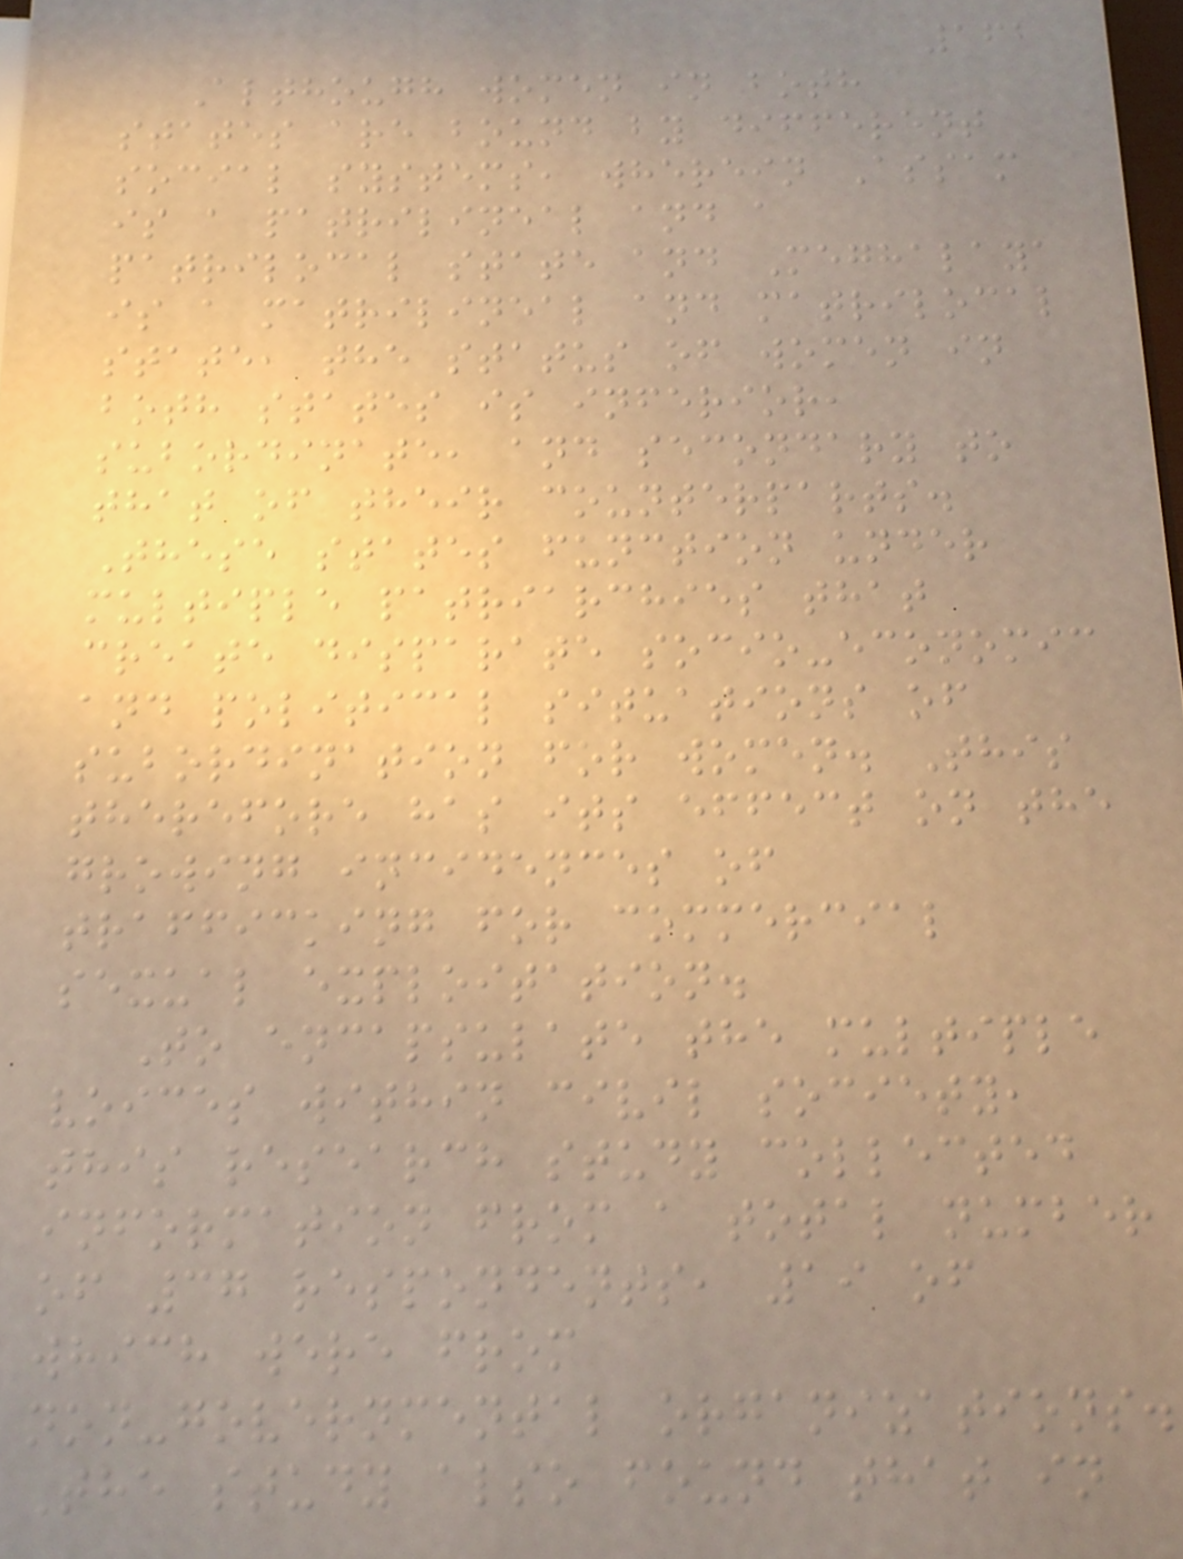162
Although women in both
states are bound by different
social systems, wherein Assam
is a patrilineal and a
patrilocal state and Meghalaya
is a matrilineal and matrilocal
state, the status of women in
both states is inferior,
subordinate, and secondary to
that of their counterparts.
These states function under
multiple patriarchies that
create disparate socio-economic
and political situations of
subordination for women. This
therefore has its effect on the
growing incidences of
trafficking for commercial
sexual exploitation.
To encapsulate the multiple
voices within civil society,
this research study collected
information from a total number
of 37 respondents, 19 of
which were from
non-governmental organizations.
The study also found that in
